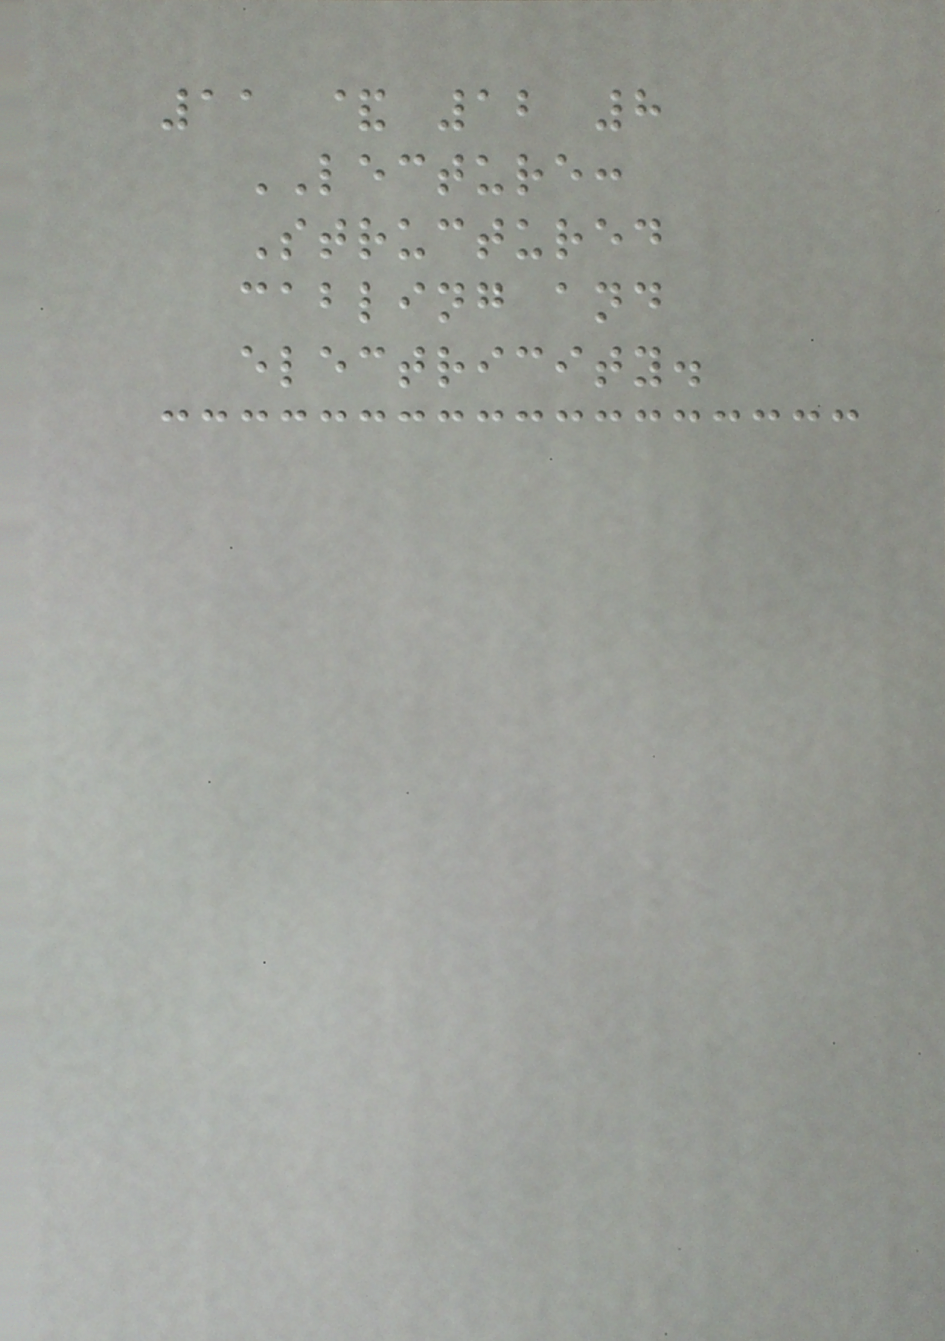11 & 12 8
LECTURE:
Structured
cabling and
electricity.
